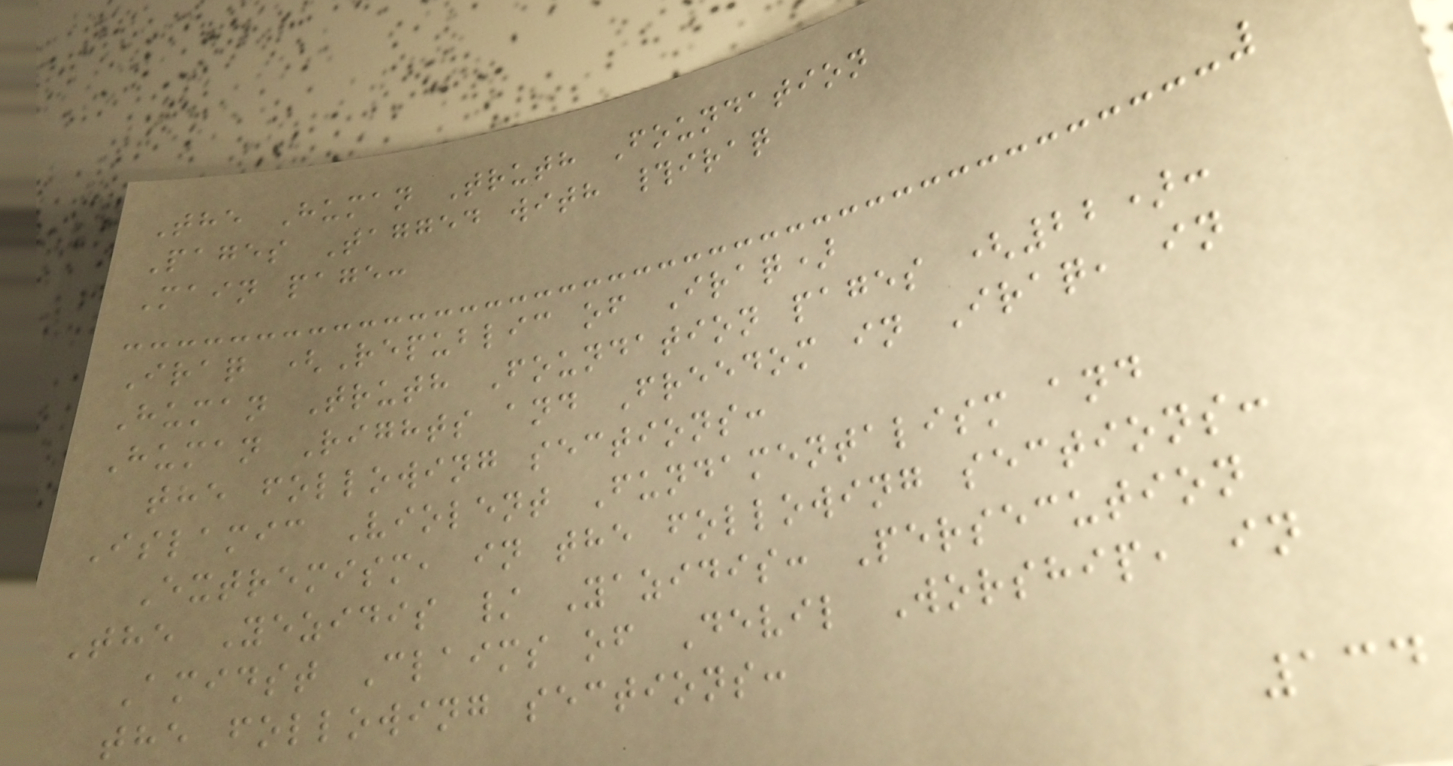The Human Truth Foundation
Pages Tagged with #iraq
Main page:
Iraq (Republic of Iraq)
Human Truth Foundation pages (22):
Human Rights and Freedom in Iraq, in
the following sections:
Islamic Violent Fundamentalism and
Extremism, in the following sections:
The Yezidis / Yazidis: Persecution
Amidst Claims of Devil Worship, in
the following sections:
134
